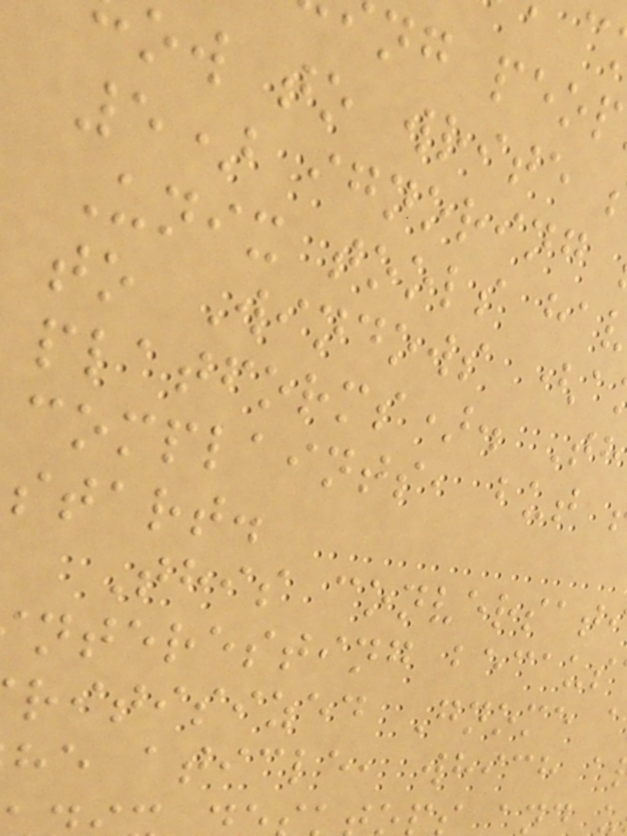ow to write
5) ignoring
Unix tools ha
to Windows (a
platforms). Th
complaints, but
start.
This conversat
nteresting becaus
ritisized Gnome
he aticle, which a
